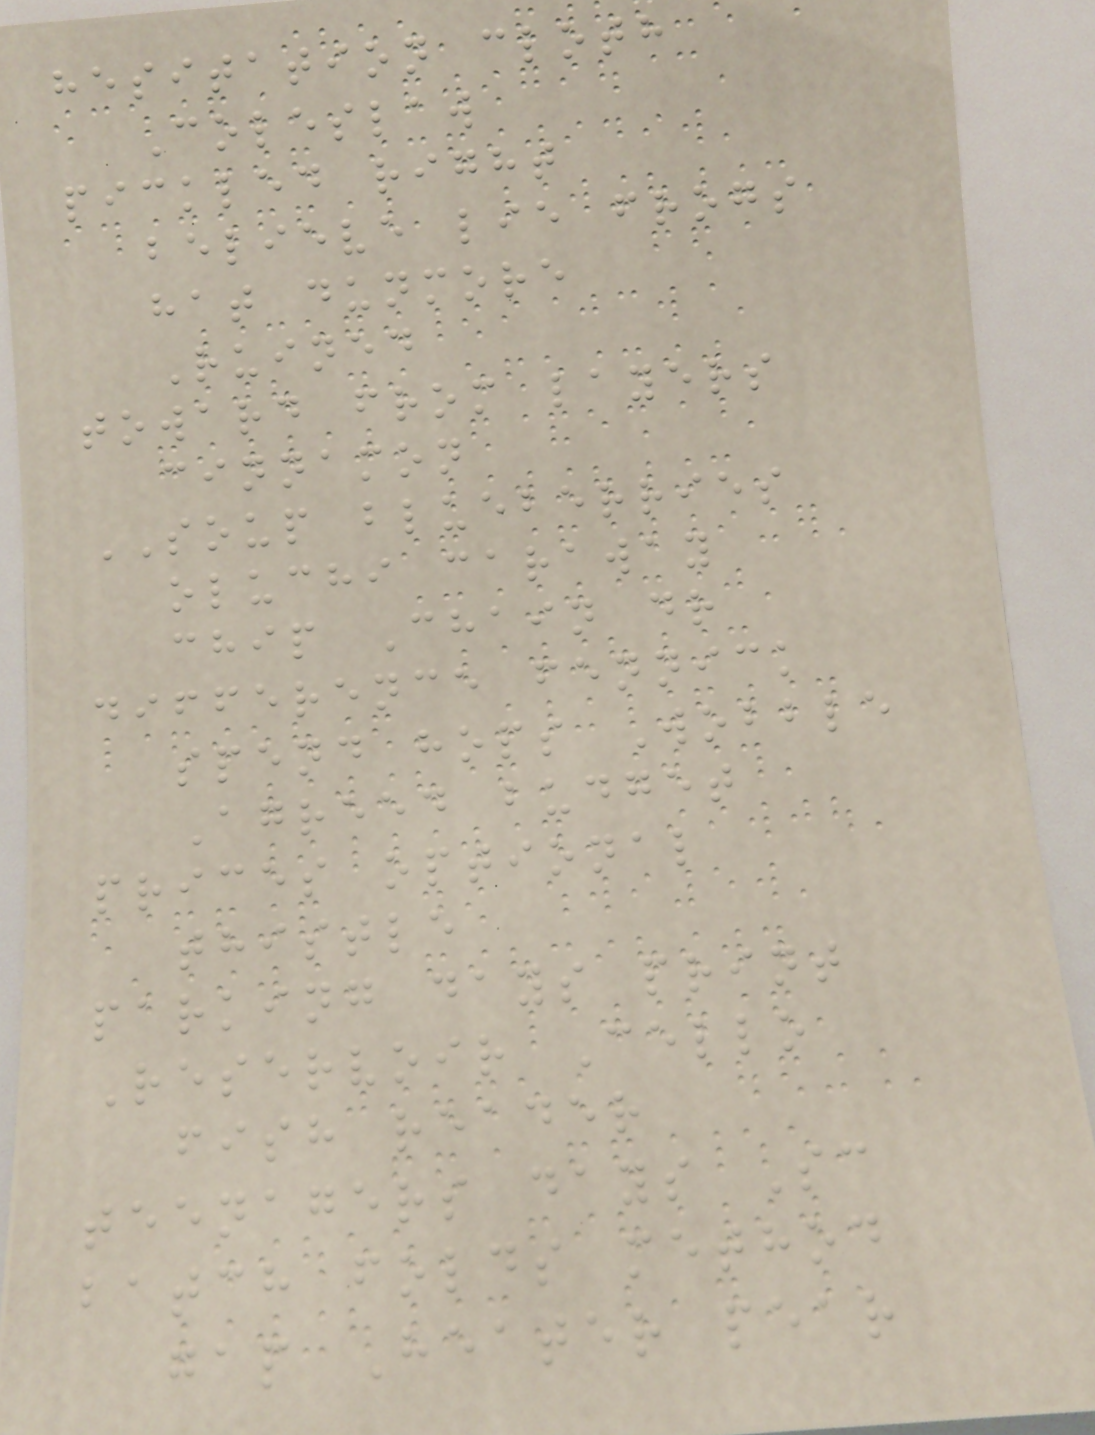hesitation cloth
Coleslaw
pickled right
believe lie frogs
hat dunmore
Ruined
toward from layers
cinnamon
SOUP blueberries
oluchi caraway
chip Chain dr
difference fennick
spend hops Wobble
Agreed budget
prices optional
thistle
parking days print
Reservoir Cello
fish reader
teenagers days Sc
batch folds method
gap Heater pear
